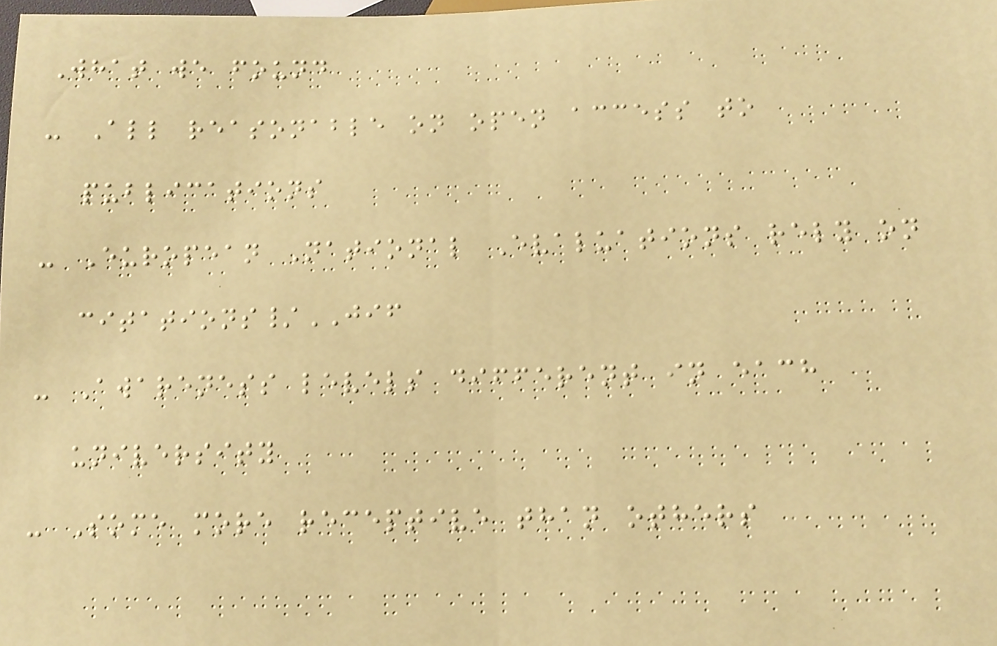What we found
- All reasonable on open access to
publications
- European National Evaluations rely on
citations/JIF
- Awareness levels different in each
university
- Some more receptive than others
